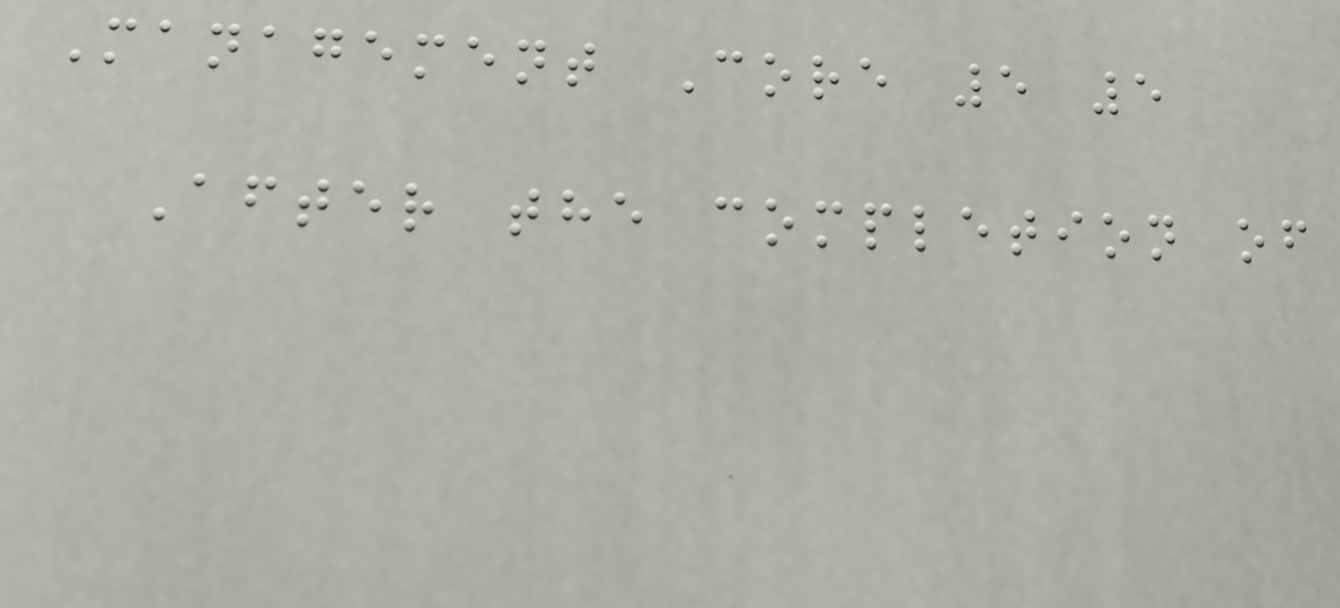Management Core 5 5
After the completion of
